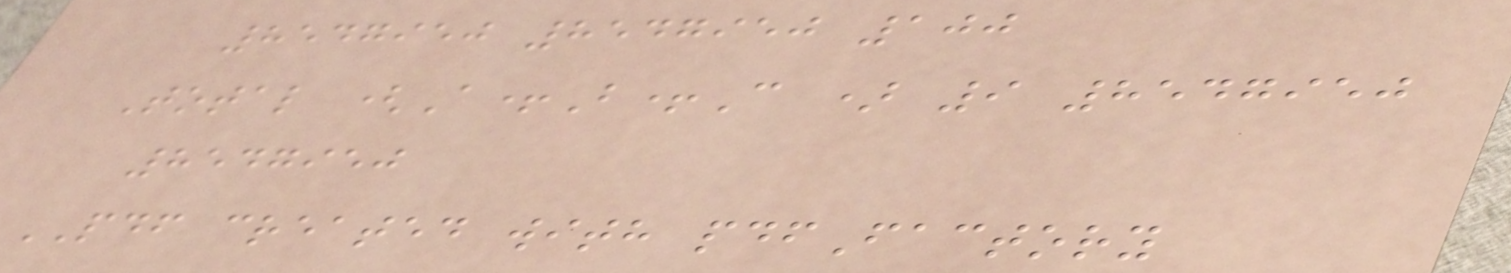8547950 8547950 100
Total (A+B+C ) 9 8547950
8547950
PDF created with pdfFactory
